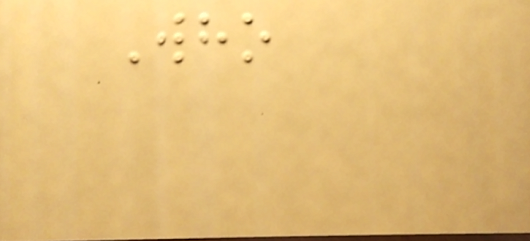Who
